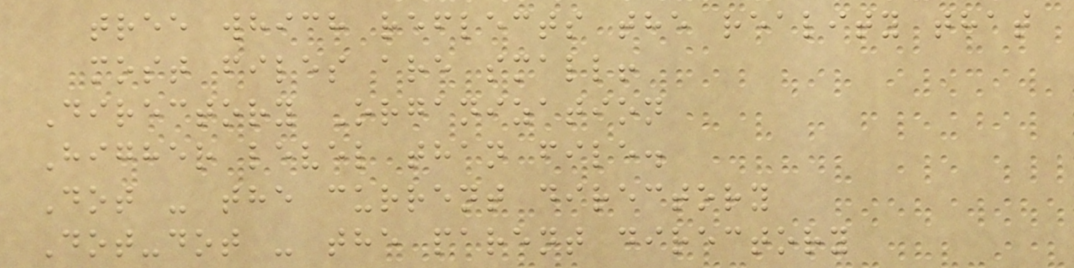tree which reflects the reality that
most files are small!
Directory Organization
Higher level than file.
Dot - the current directory
Dot-dot - the parent directory
